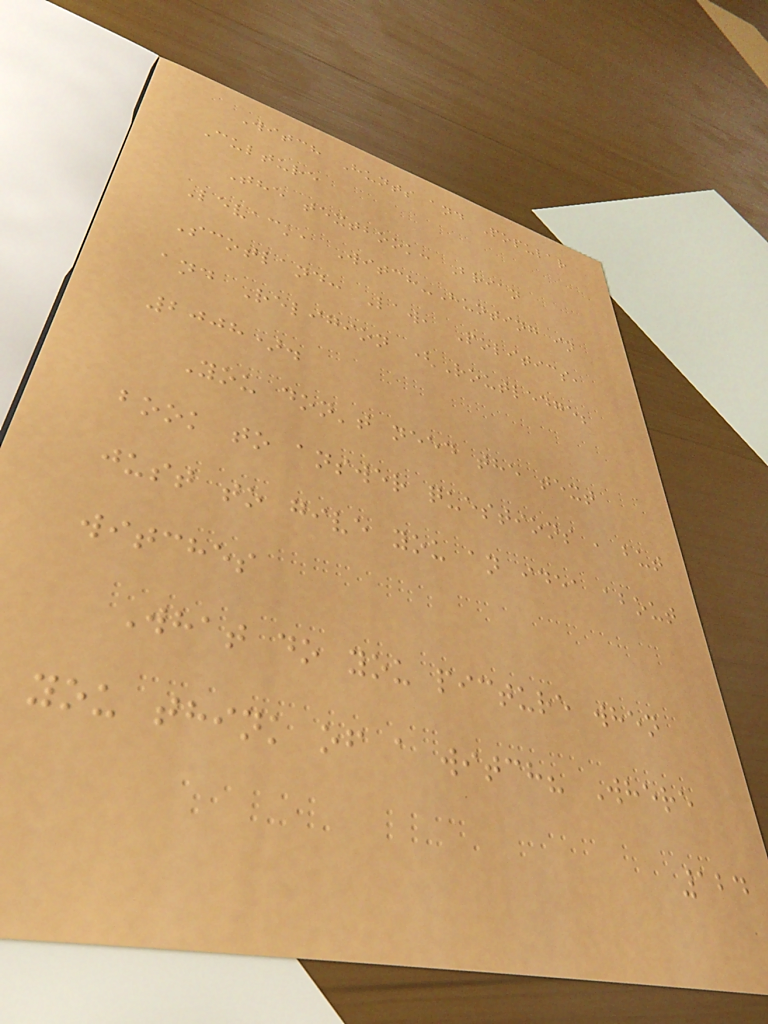Witch Hunts and Popular
Culture
The textbook: Brian
Levack, Witch-Hunting in
Scotland: Law, Politics,
and Religion (Routledge;
2008).
You don't need the text
book to answer questions , but
just to give you an idea about
witches
What do you picture when
you think of a witch? Where
124
